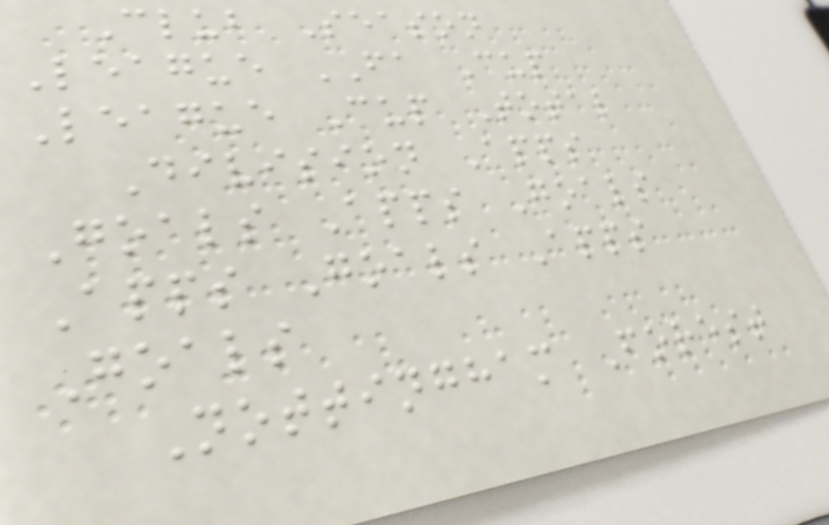Club Season
League FA Cup
League Cup Total
Division Apps
Goals Apps Goals
Apps Goals Apps
Goals
Nottingham Forest
